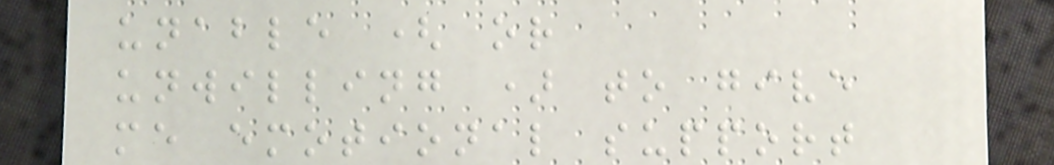unable ( or
unwilling ) to give
me emotional support
